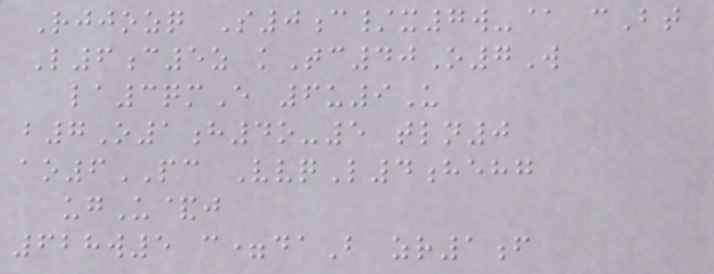Rjjozq S0c/x7w-@ cBt
L6c5z kTc40O7W
la3qmE 6u9U
b7O1h4o-5 tln0
ao6PC VvqL4hehg
ugU&j
628w5 c=daB zr1f
